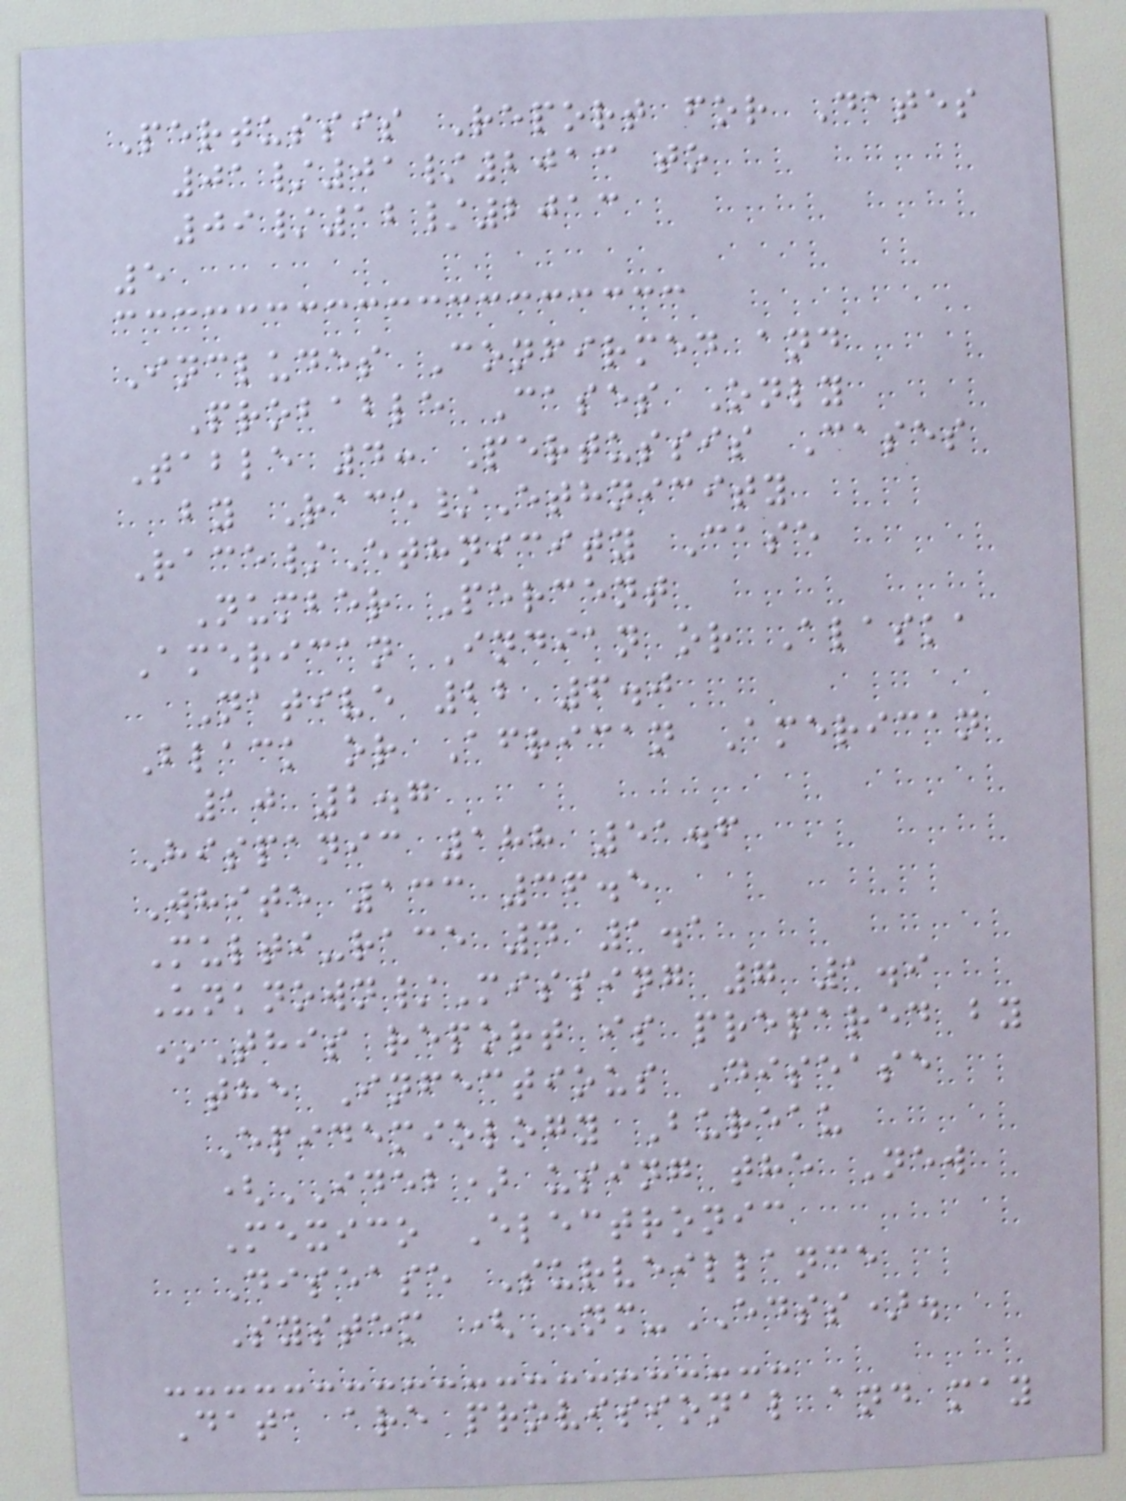Pertussis Report for Dates
01/01/2013 to
09/12/2013
5
Includes Confirmed and
Probable Cases Only
Table 4: Pertussis Cases
by Race/Ethnicity
Race/Ethnicity Case
Number Percent
American Indian or Alaska
Native 22 6.0
Black or African American
10 2.7
Hispanic 188 51.6
White 133 36.5
Multi-race 4 1.1
Unknown/Missing 7 1.9
*This report is prepared by
the Infectious Disease
Epidemiology Bureau
(IDEB) using the New
Mexico Electronic
Disease Surveillance
System (NM-EDSS).
Data are provisional and may
